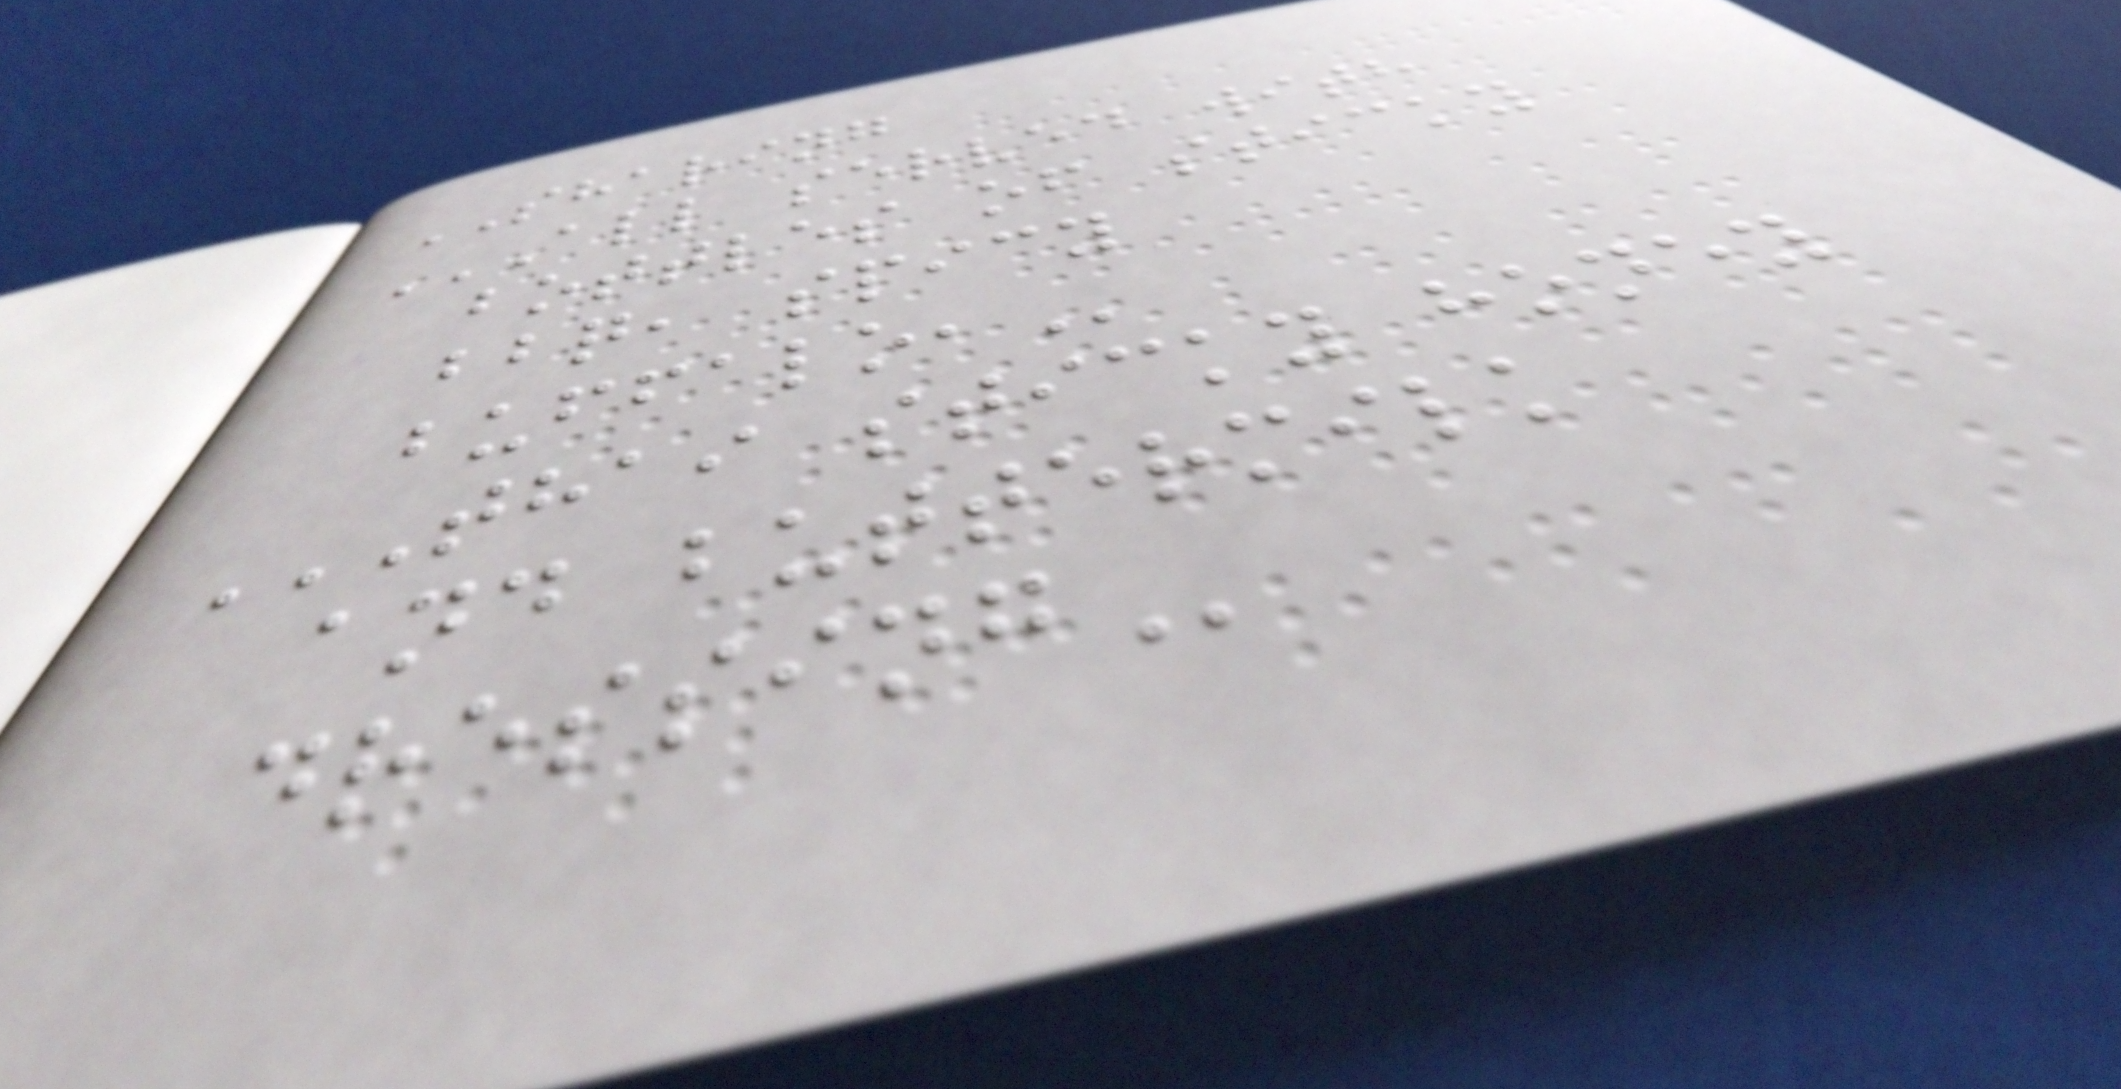SHARING
ALL SERVED WITH
BOTTLES OF STICKY
BBQ, SPICY
BUFFALO,
THAI STICKY HONEY
AND BUTTERMILK
DRESSING
